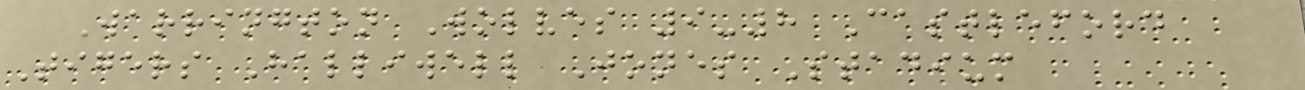Warrington Wolves 9-8 Castleford
Tigers Halliwell Jones Stadium
